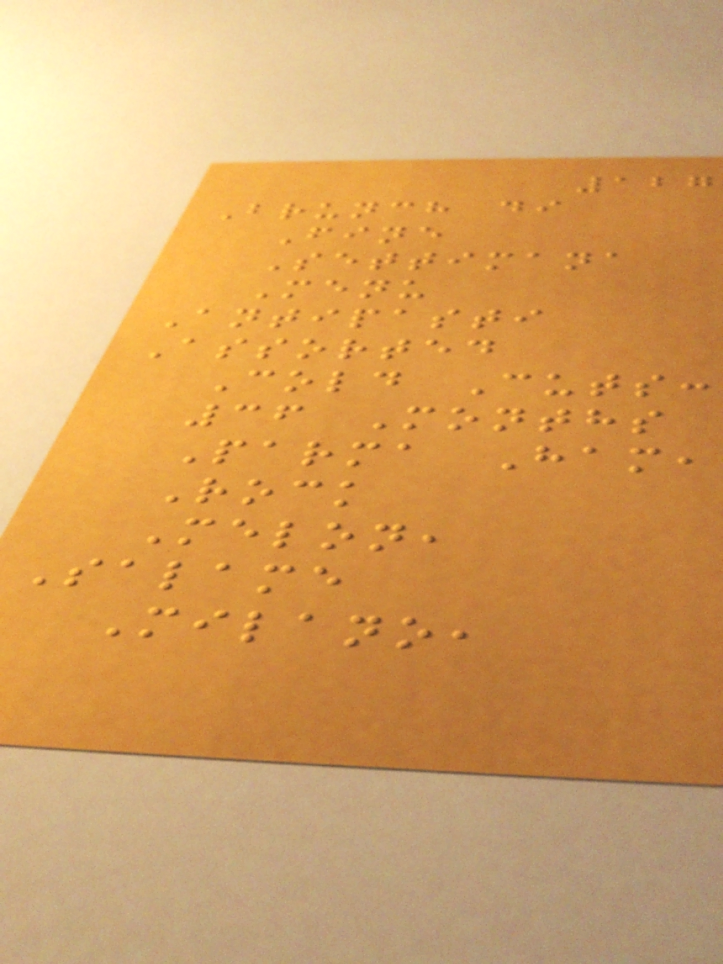127
Brunch di
Fine
Settimana
Menu
Antipasti
Assorted
Cold Cuts:
36 Months
Parma Ham,
Rock
Melon,
Salame
Milano,
